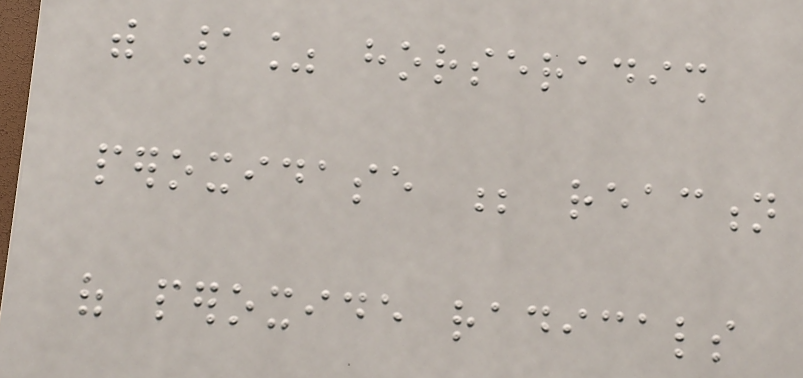with 1% horseradish
peroxidase ; reaction
of peroxide radicals
